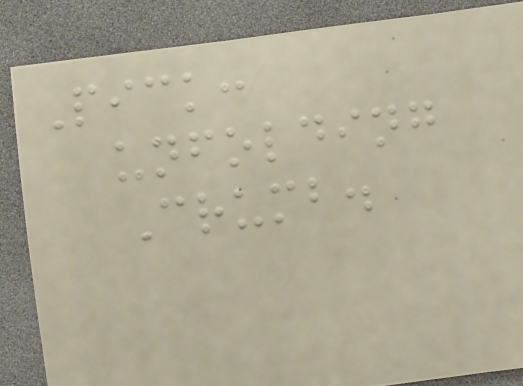Pick:
unfolding
Crumb.
